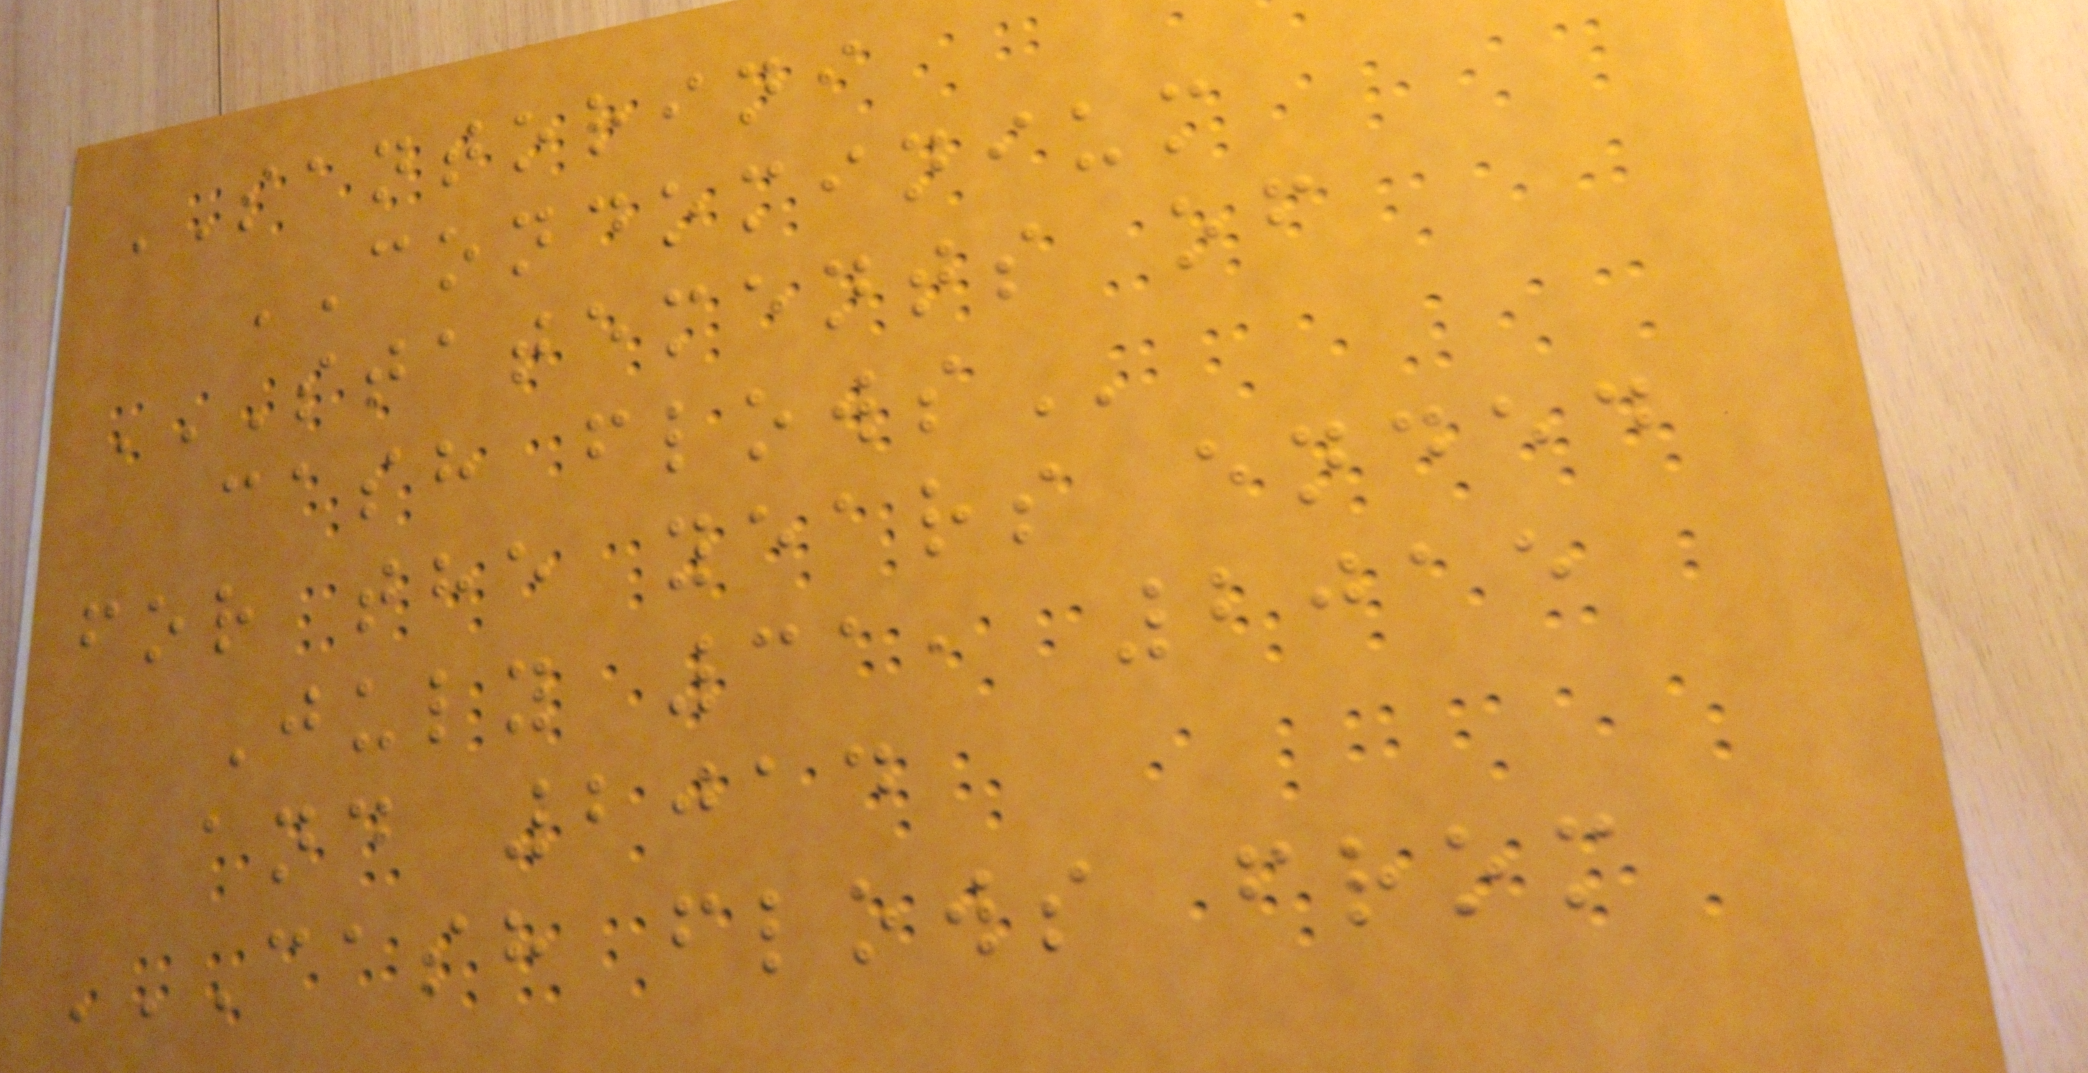SANTORINI
CONDOMINIUM
STATEMENTS OF
CASH FLOWS
for the years ended
July 31, 2015
and 2014
CASH FLOWS FROM
